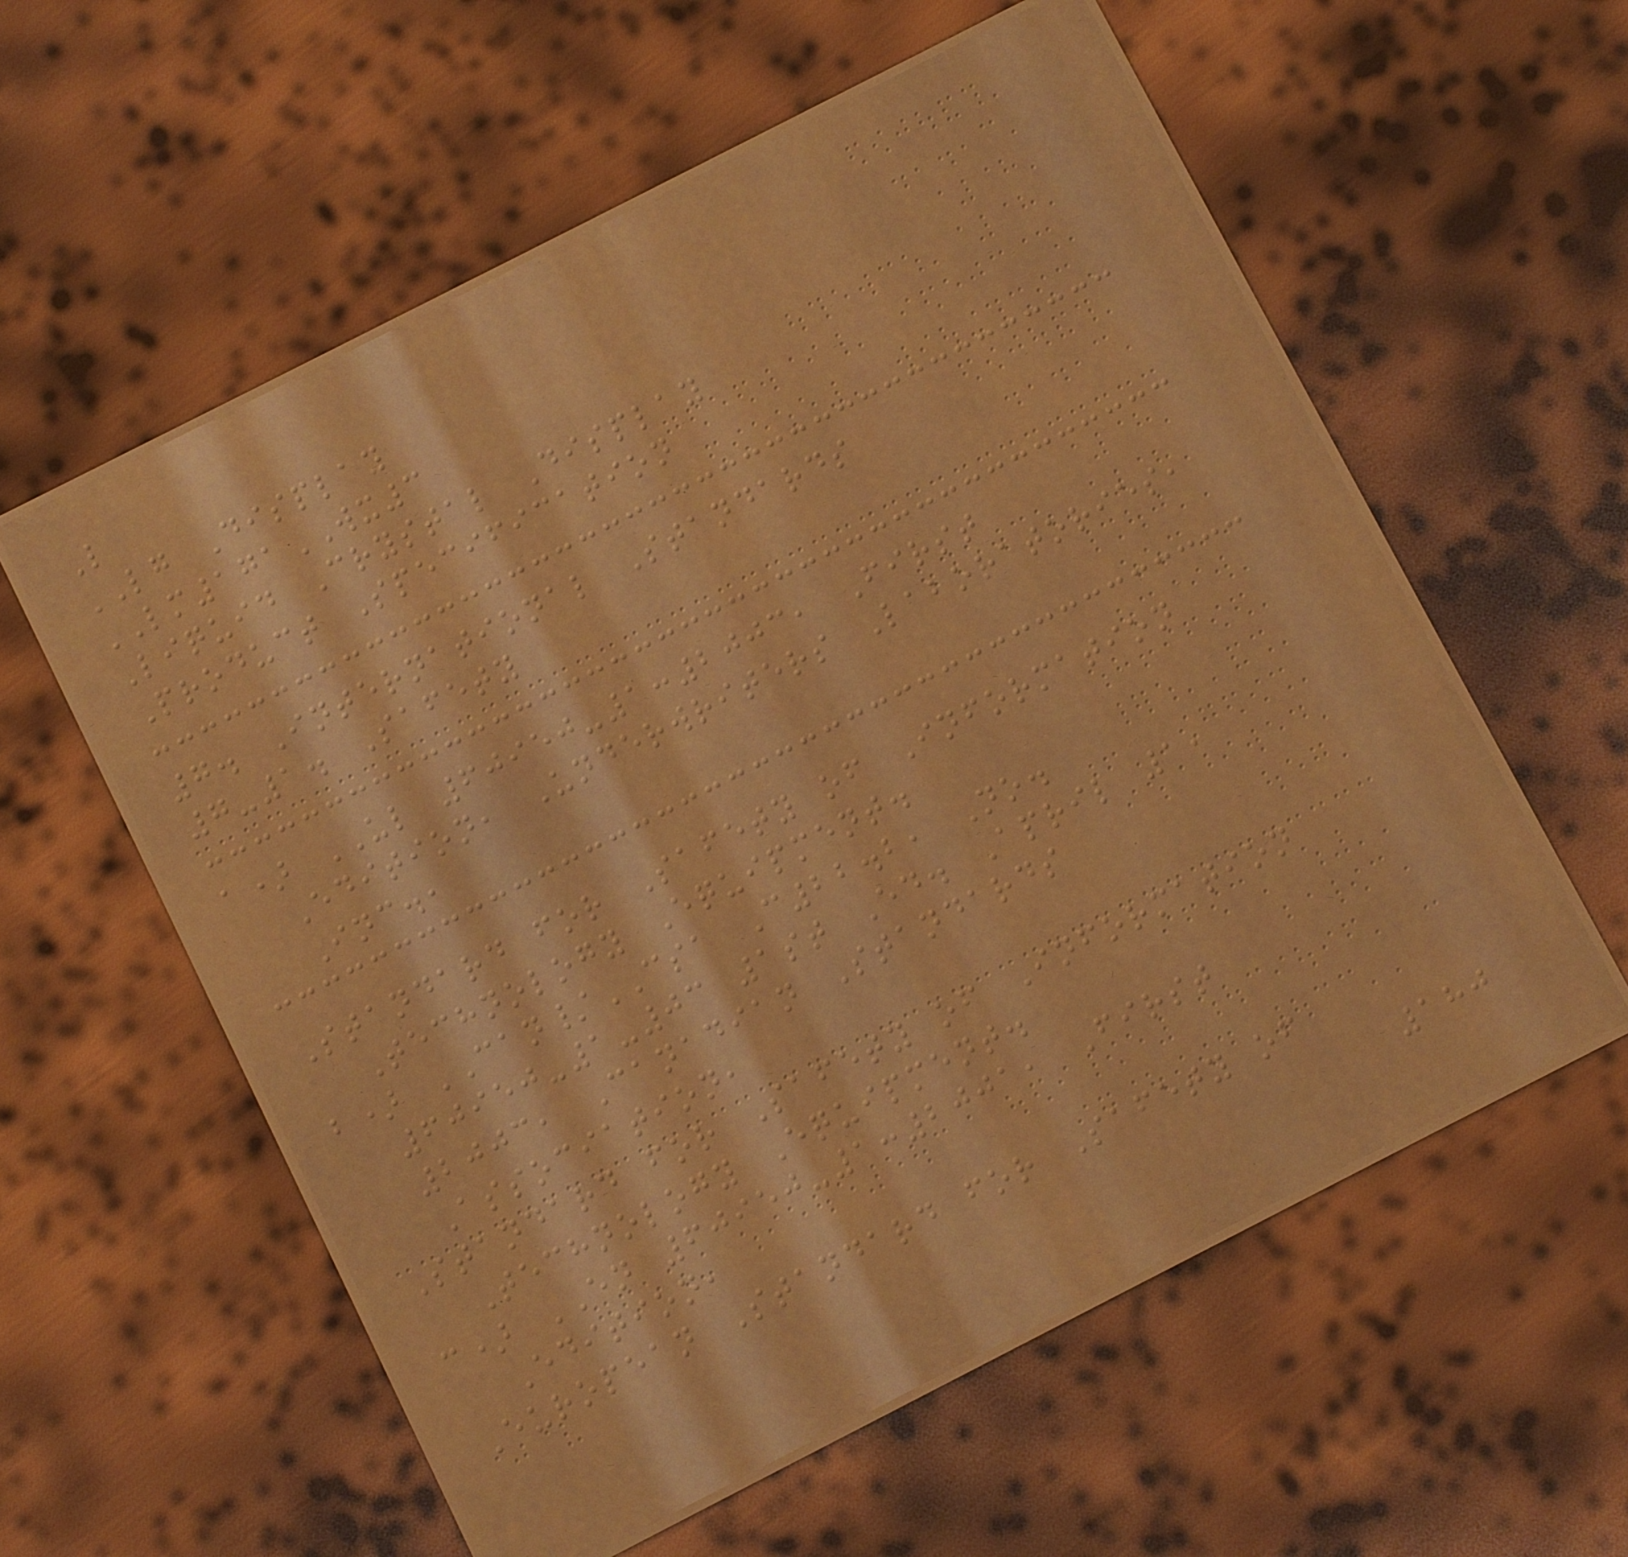L
LG Display
LM171WX3
Liquid Crystal Display
Product Specification
7. International Standards
7-1. Safety
a) UL 60950-1:2003, First
Edition, Underwriters Laboratories,
Inc.,
Standard for Safety of Information
Technology Equipment.
b) CAN/CSA C22.2, No.
60950-1-03 1st Ed. April 1,
2003, Canadian Standards
Association,
Standard for Safety of Information
Technology Equipment.
c) EN 60950-1:2001, First
Edition,
European Standard for Safety of
180
